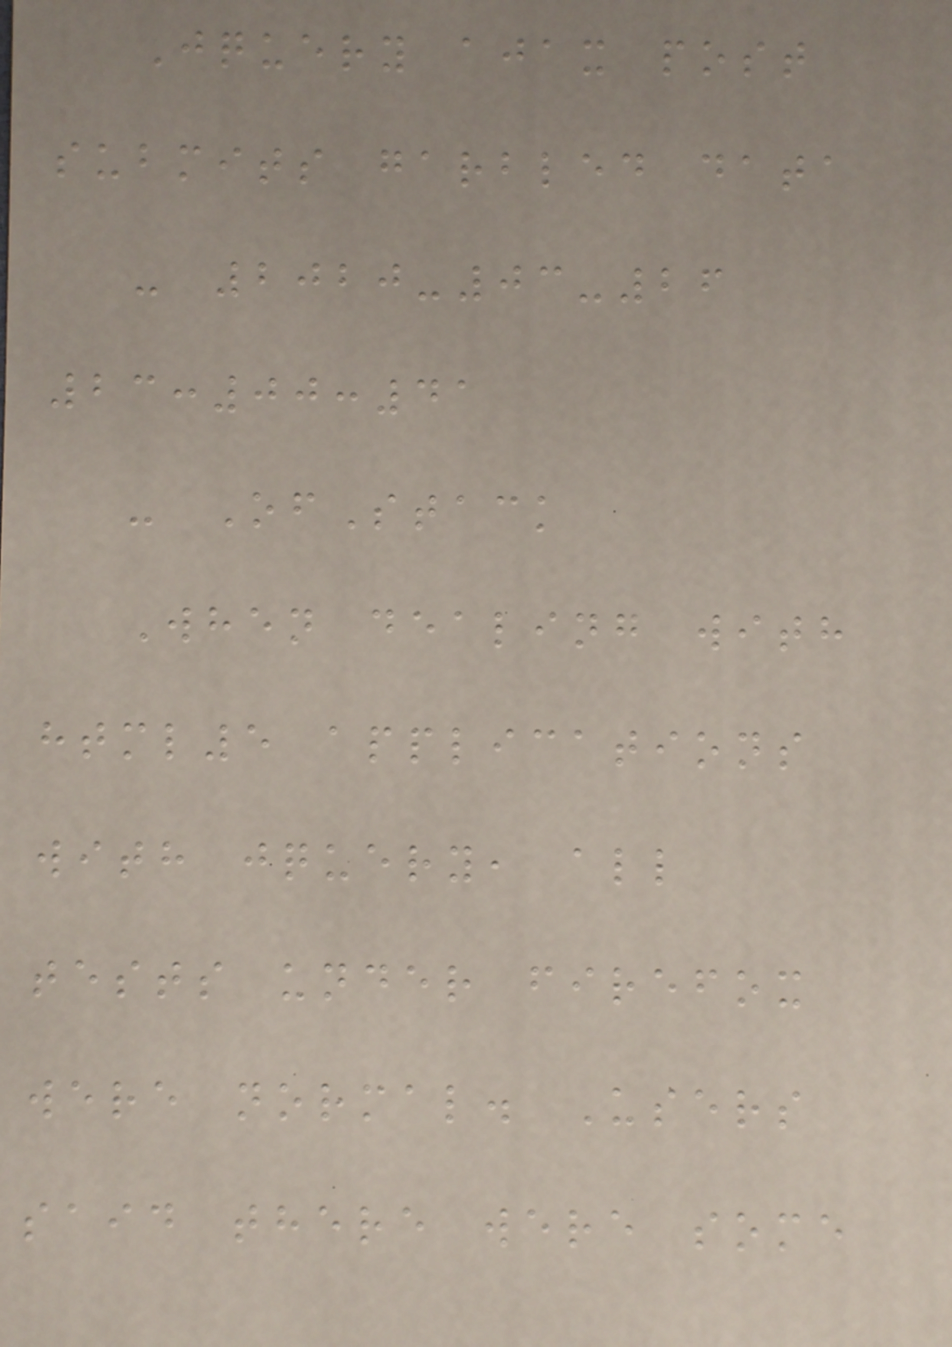Jquery ajax post
submits garbled data
- 2020-03-26
23:00:41
- OfStack
When dealing with
html5 applications
with jquery, all
tests under firefox
were normal. Users
said there were some
